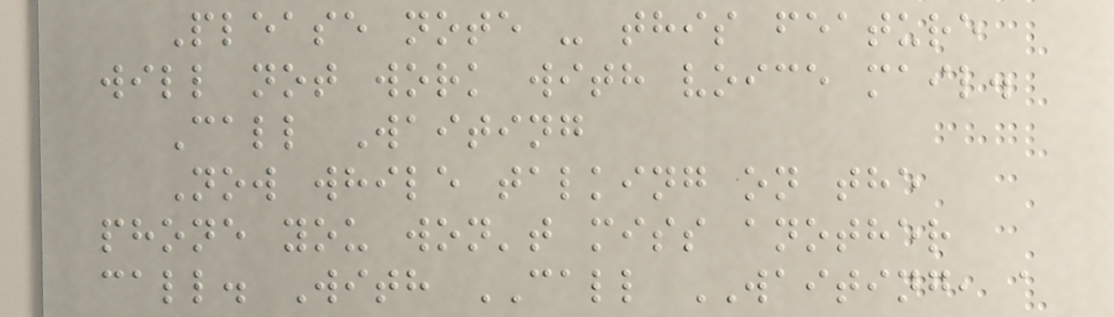Please note - this feature
will not work with voice mail.
Call Waiting
Now while talking on the
phone you won't miss another
call. With CALL WAITING, a
